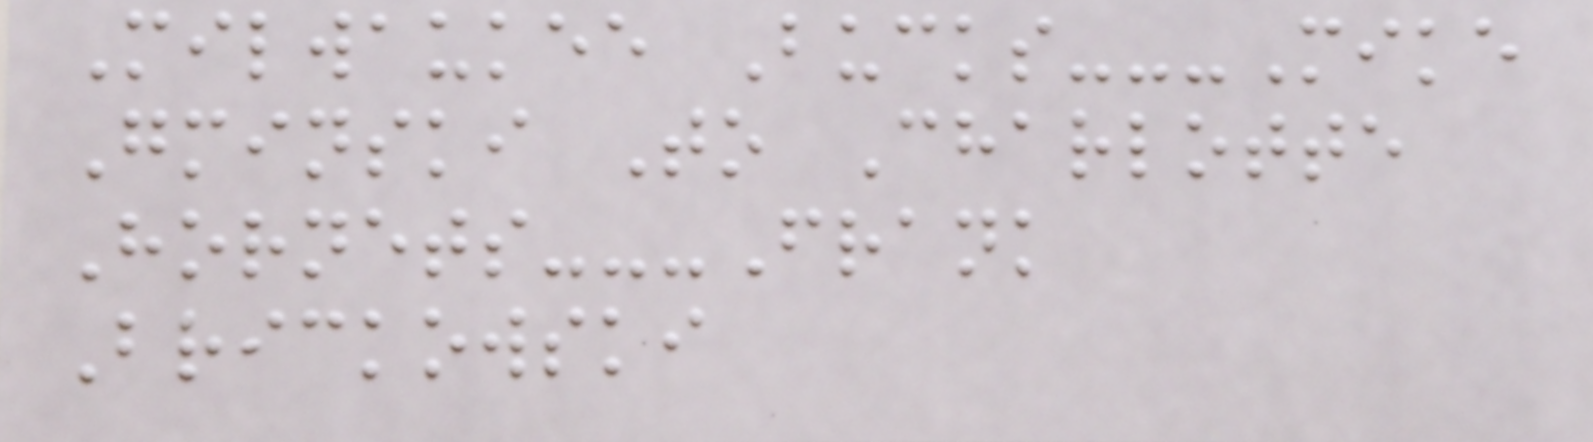Milwaukee Bucks---Mike
Gminski To Charlotte
Hornets---Frank
Brickowski
